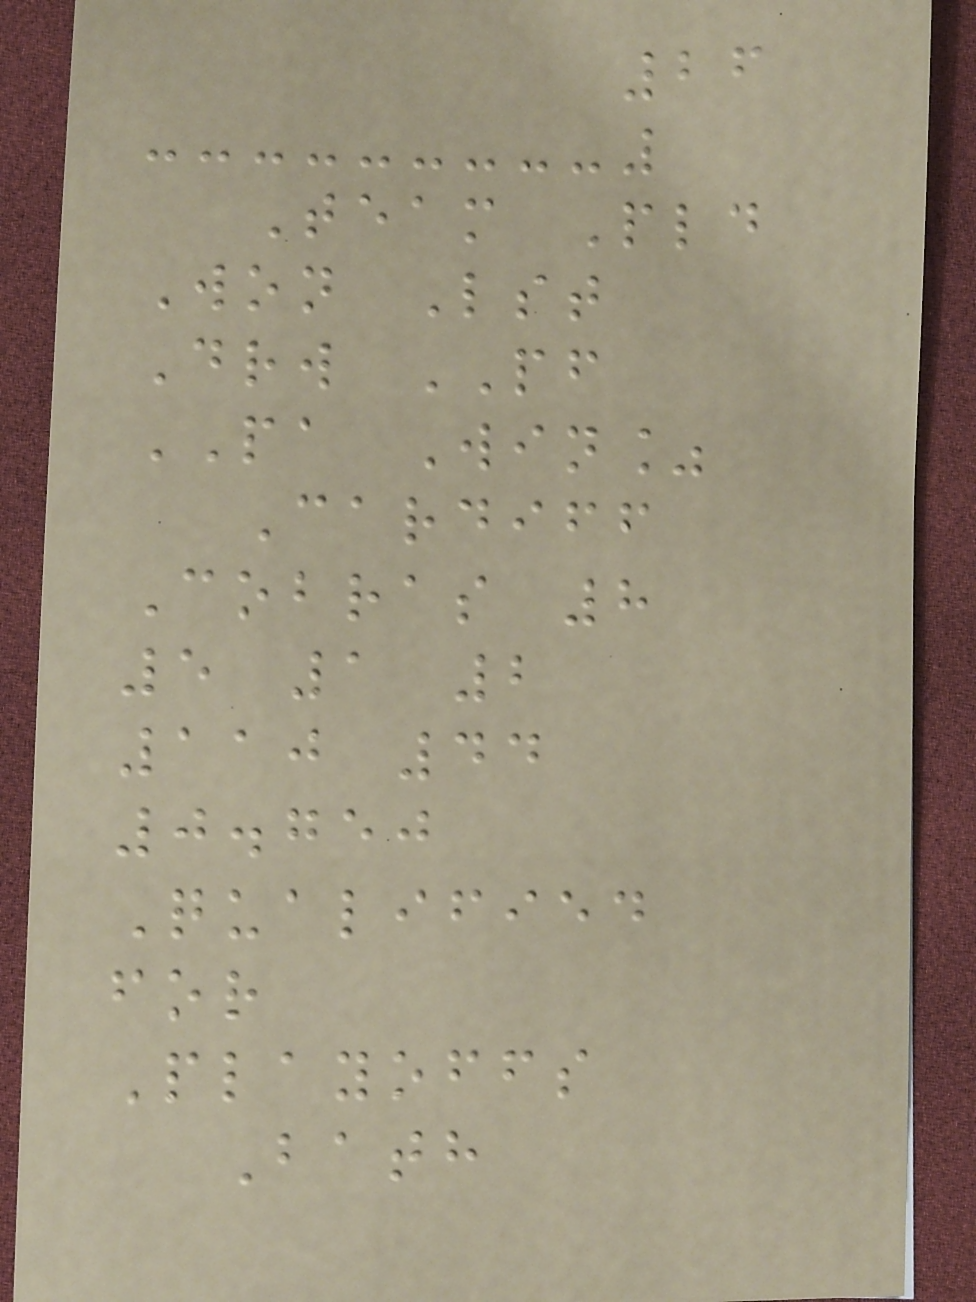26
Team Pld
Won Lst
Drw PF
PA Win%
Cardiff
Cobras 8
5 1 2
110 44
0.750
Qualified
for
Playoffs
Bath
